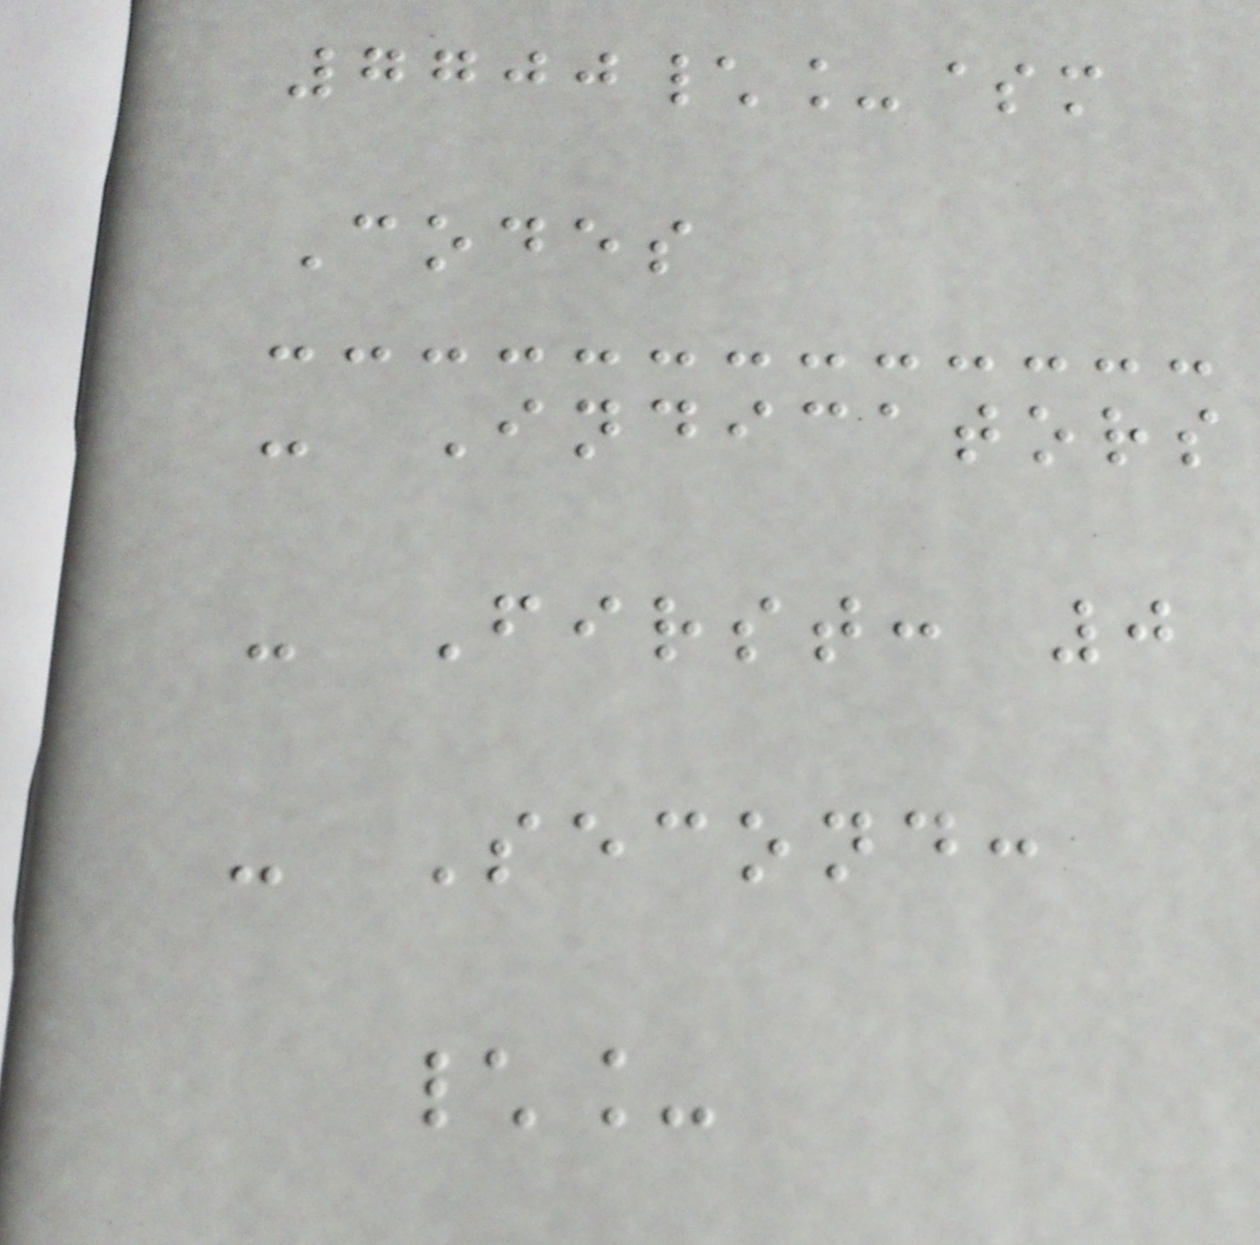7700\_$m
Codes
- Indicators
- First: 0
- Second:
\_
